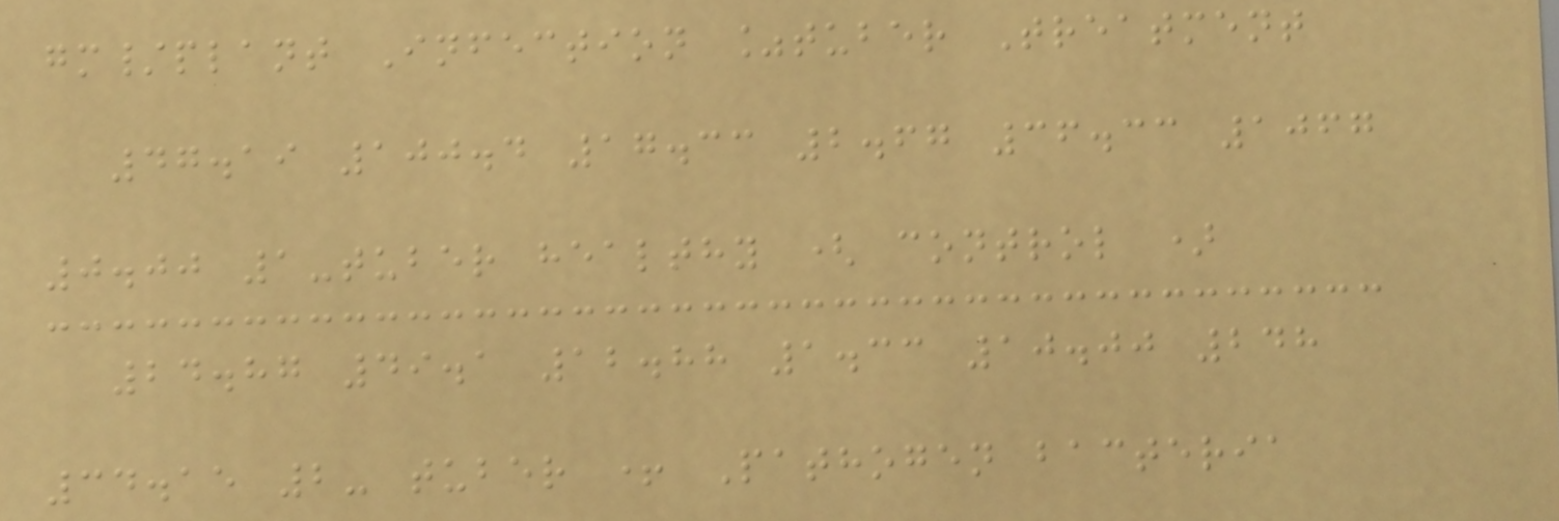gm/plant Infection %tuber Treatment
47.19 100.4 17.33 2.67 36.33 1067
0.00 1-tuber healthy ( control )
24.87 49.1 12.88 1.33 10.00 248
34.15 2- tuber + Pathogen bacteria
